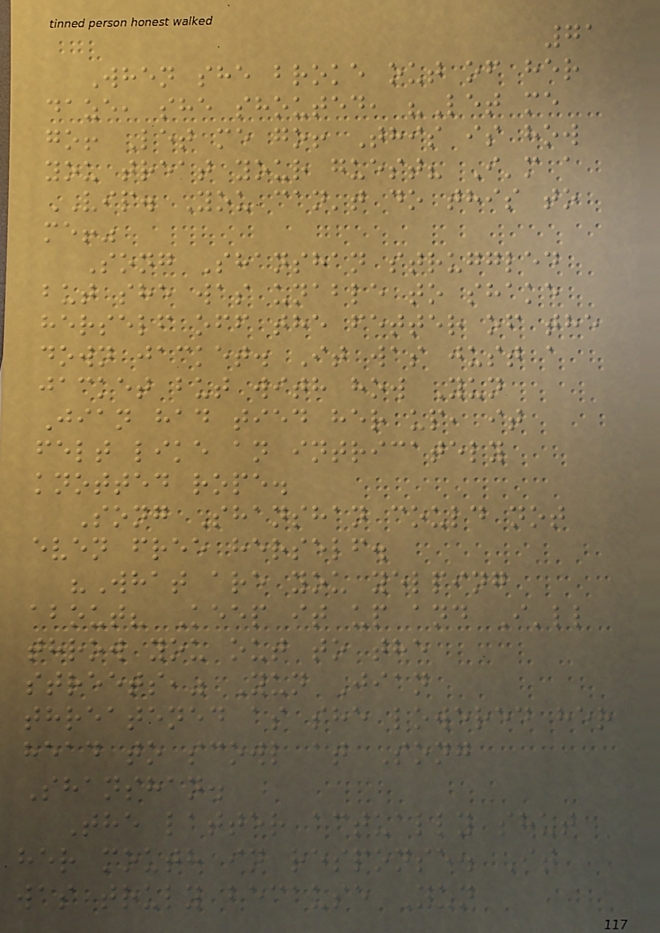71
When she broke out of her
daze, she shouted, "Let me
go! Let me go! This is how
you treat your guest? I'm a
VIP. You can't do this to
me!"
Song Shanshan struggled
but she was unable to shake
herself off the fetter of the
down jacket. It was just a
jacket but with how Yun
Jian had tied her up, it
felt like an intricately
knotted rope.
Song Shanshan could not
even free herself.
"What are you yelping
about? Keep it up and I'll
throw you out to the
streets," Yun Jian
threatened as she lowered her
head to scowl at Song
Shanshan.
The latter actually shut
her mouth in response. It
was truly because Yun
